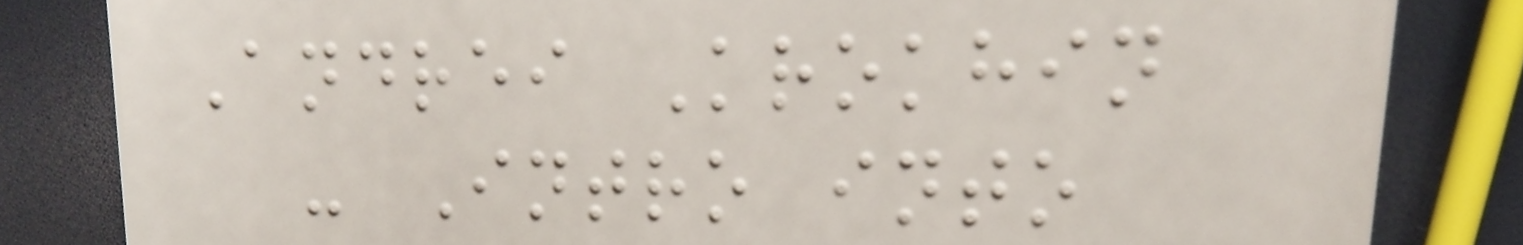Andrei Krokhin
- Intro into
